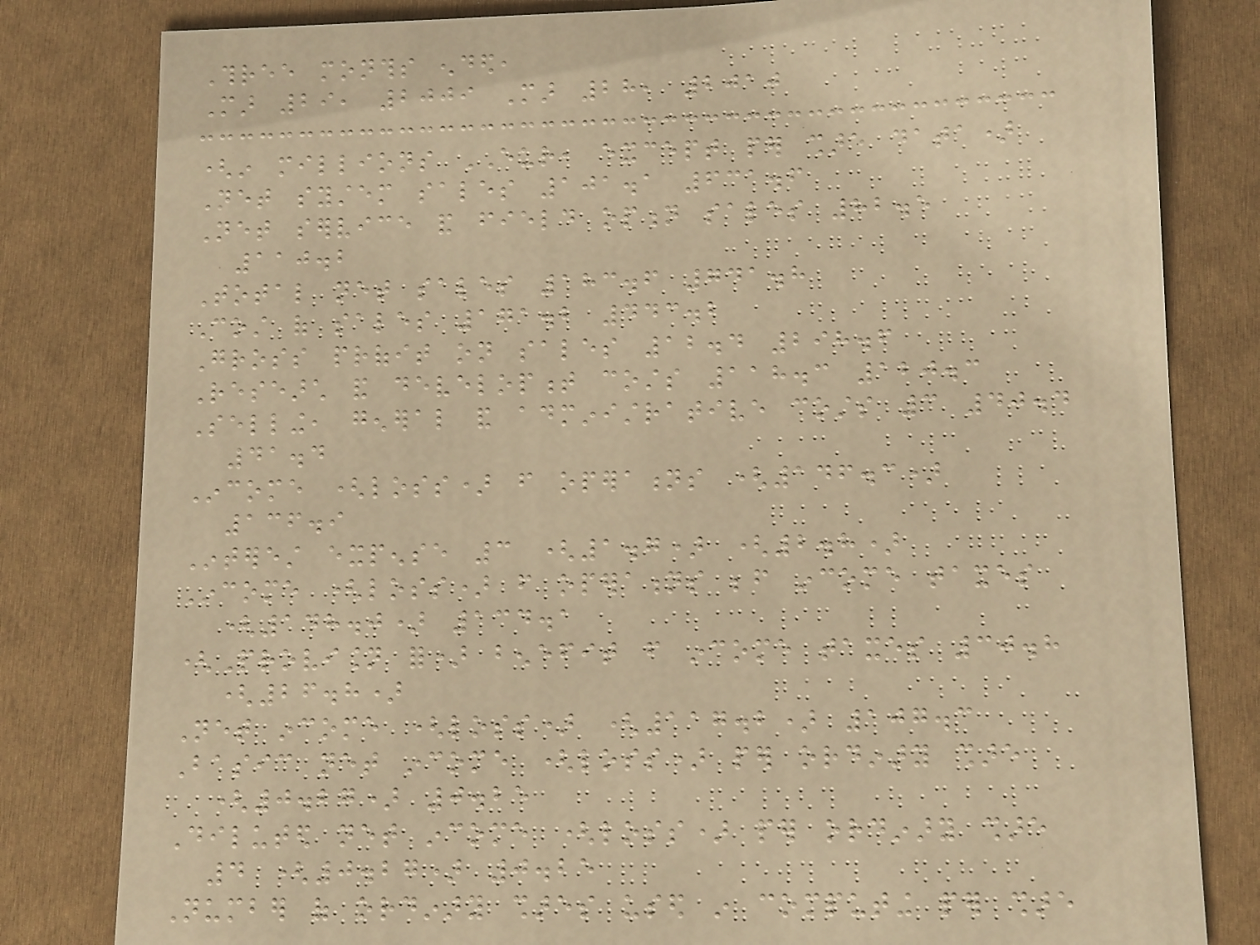Three months ended,
Mar 29, 2009 Mar 28, 2010
(in millions EUR, except per share data)
Net system sales 101.1 631.6
Net service and field option sales 82.5
110.2
Total net sales 183.6 741.8
Cost of sales 171.2 443.2
Gross profit on sales 12.4 298.6
Research and development costs 118.3 120.3
Selling, general and administrative costs 3 40.4
41.4
Income (loss) from operations (146.3)
136.9
Interest expense 3 (1.7) (2.8)
Income (loss) from operations before income taxes
(148.0) 134.1
(Provision for) benefit from income taxes 30.8
(26.8)
Net income (loss) (117.2) 107.3
Basic net income (loss) per ordinary share
(0.27) 0.25
Diluted net income (loss) per ordinary share
4 (0.27) 0.25
Number of ordinary shares used in computing per share
